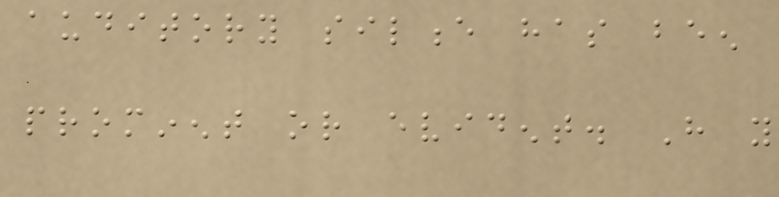auditory silence has been
prominent or evident. Have you
